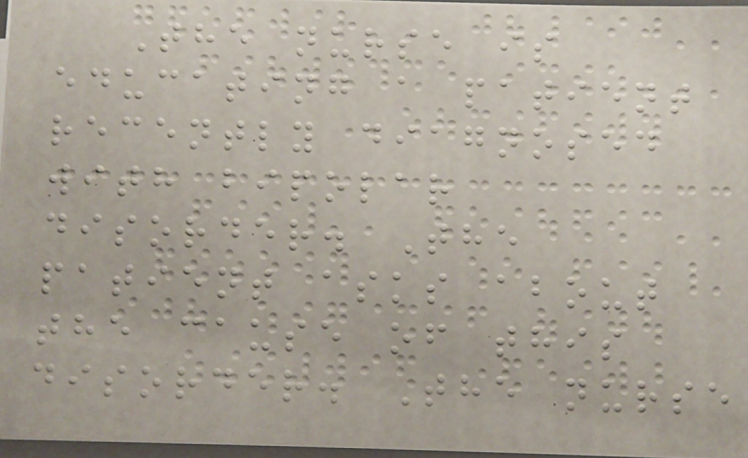The nurse is
educating a patient
recently diagnosed
with bipolar
disorder. The
patient asks about
the cause of this
disorder. The nurse
